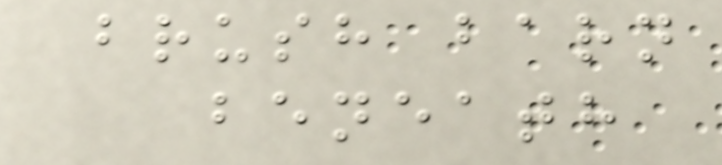brush barn
beneath
